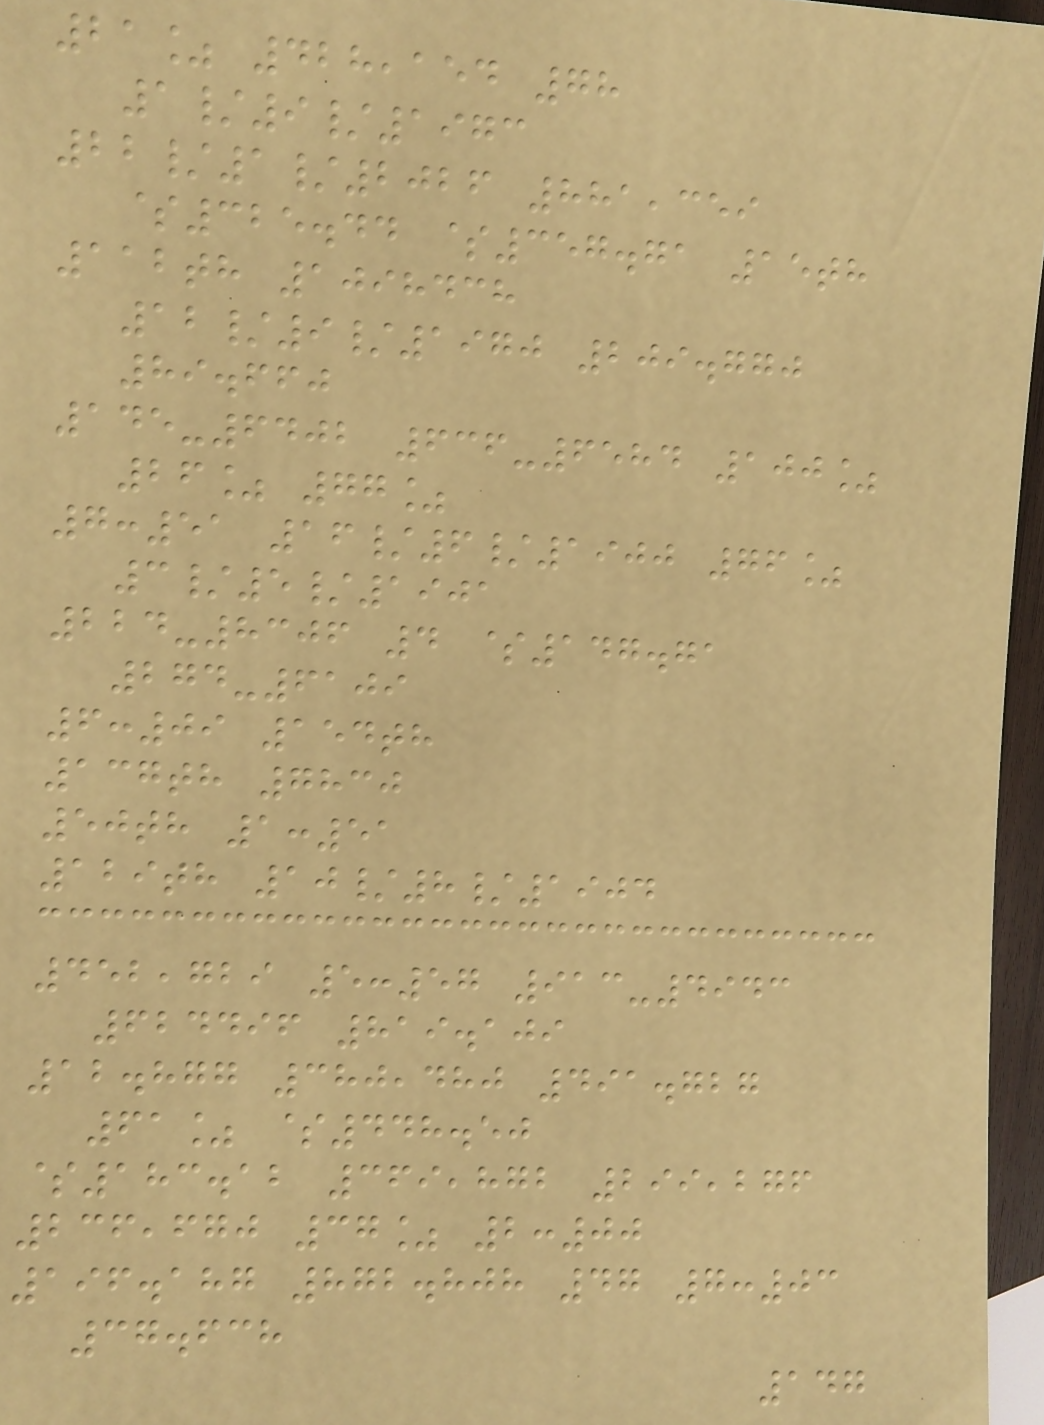21% 428,154 78
1/9/1973
22/1/2026 881,359
$325.44 $357.71 15th
112th 1098438
12/9/1970 209.770
89.660
145-6402 636-6584 100%
26% 77%
7:51 16/6/1900 76%
3/5/1901
224-8306 4 $147.71
274-6109
6:09 154th
137th 7830
50th 1:51
129th 10/8/1904
452,729 5:57 913-4943
624496 819.109
12.877 380,480 491.727
61% $448.50
$183.12 369,872 299,276
236,670 37% 2:00
196.187 872.808 47 7:03
37.638
147
